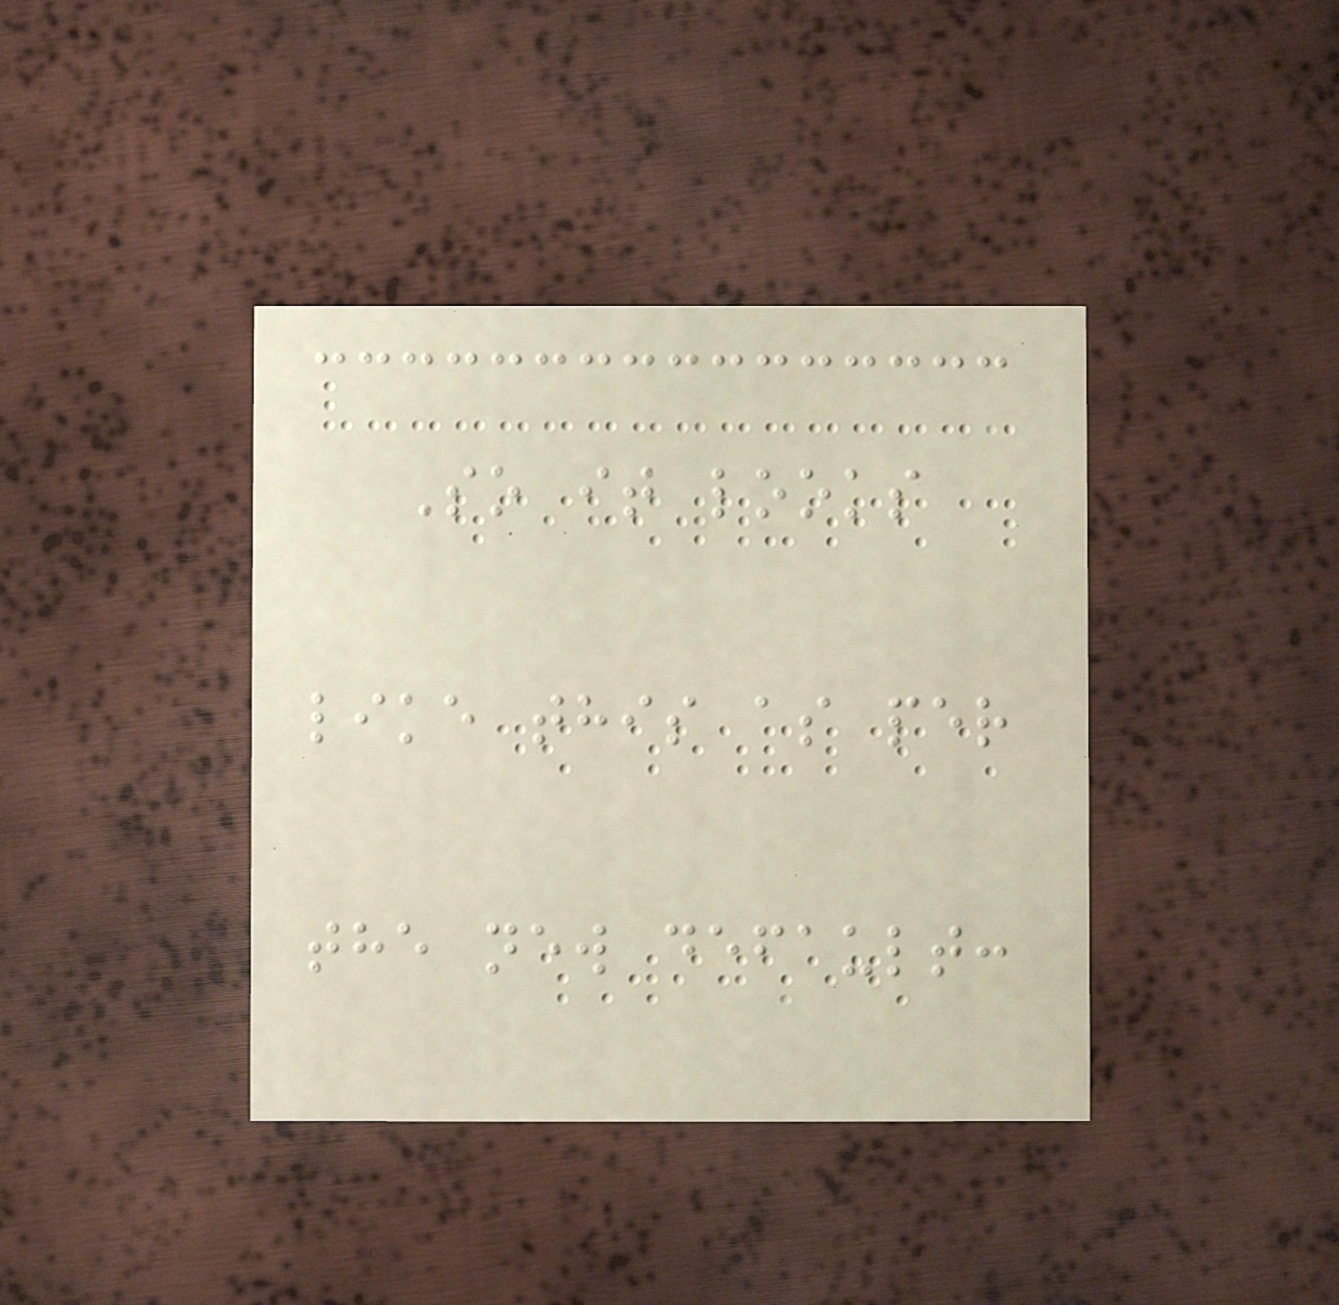So it looks
like this as per
the new default:
